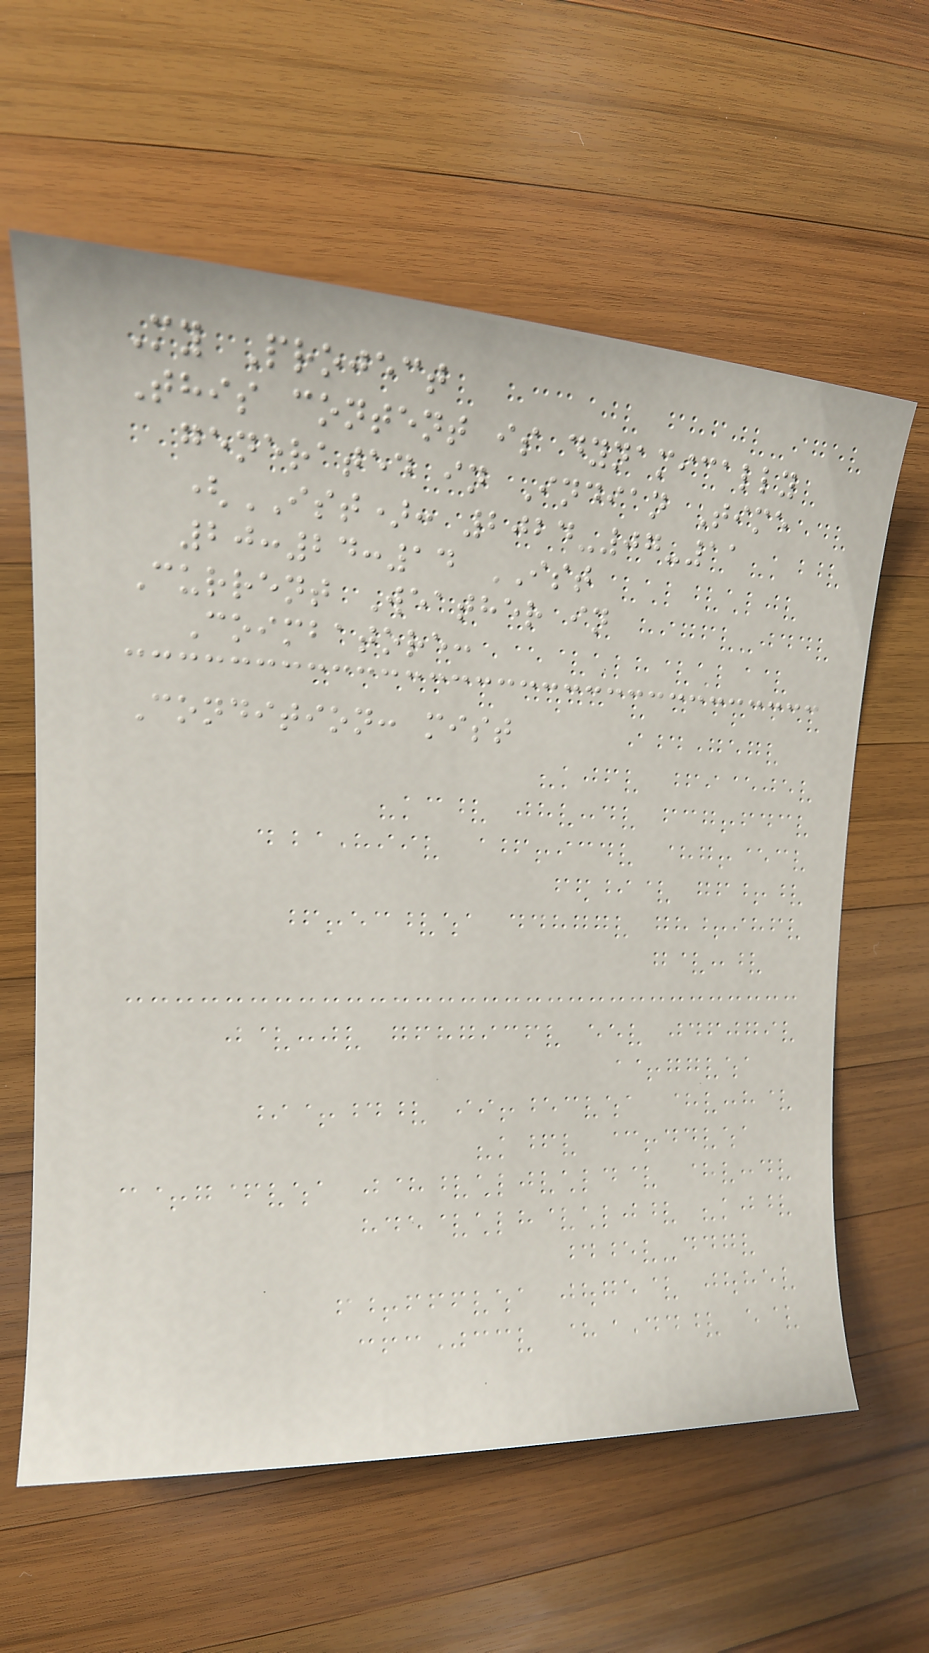My Project
This content is dynamically
generated in Indian Time
(IST): 2024-07-11
20:24:14 IST
Current Weather in
Coimbatore:
Condition: mist
